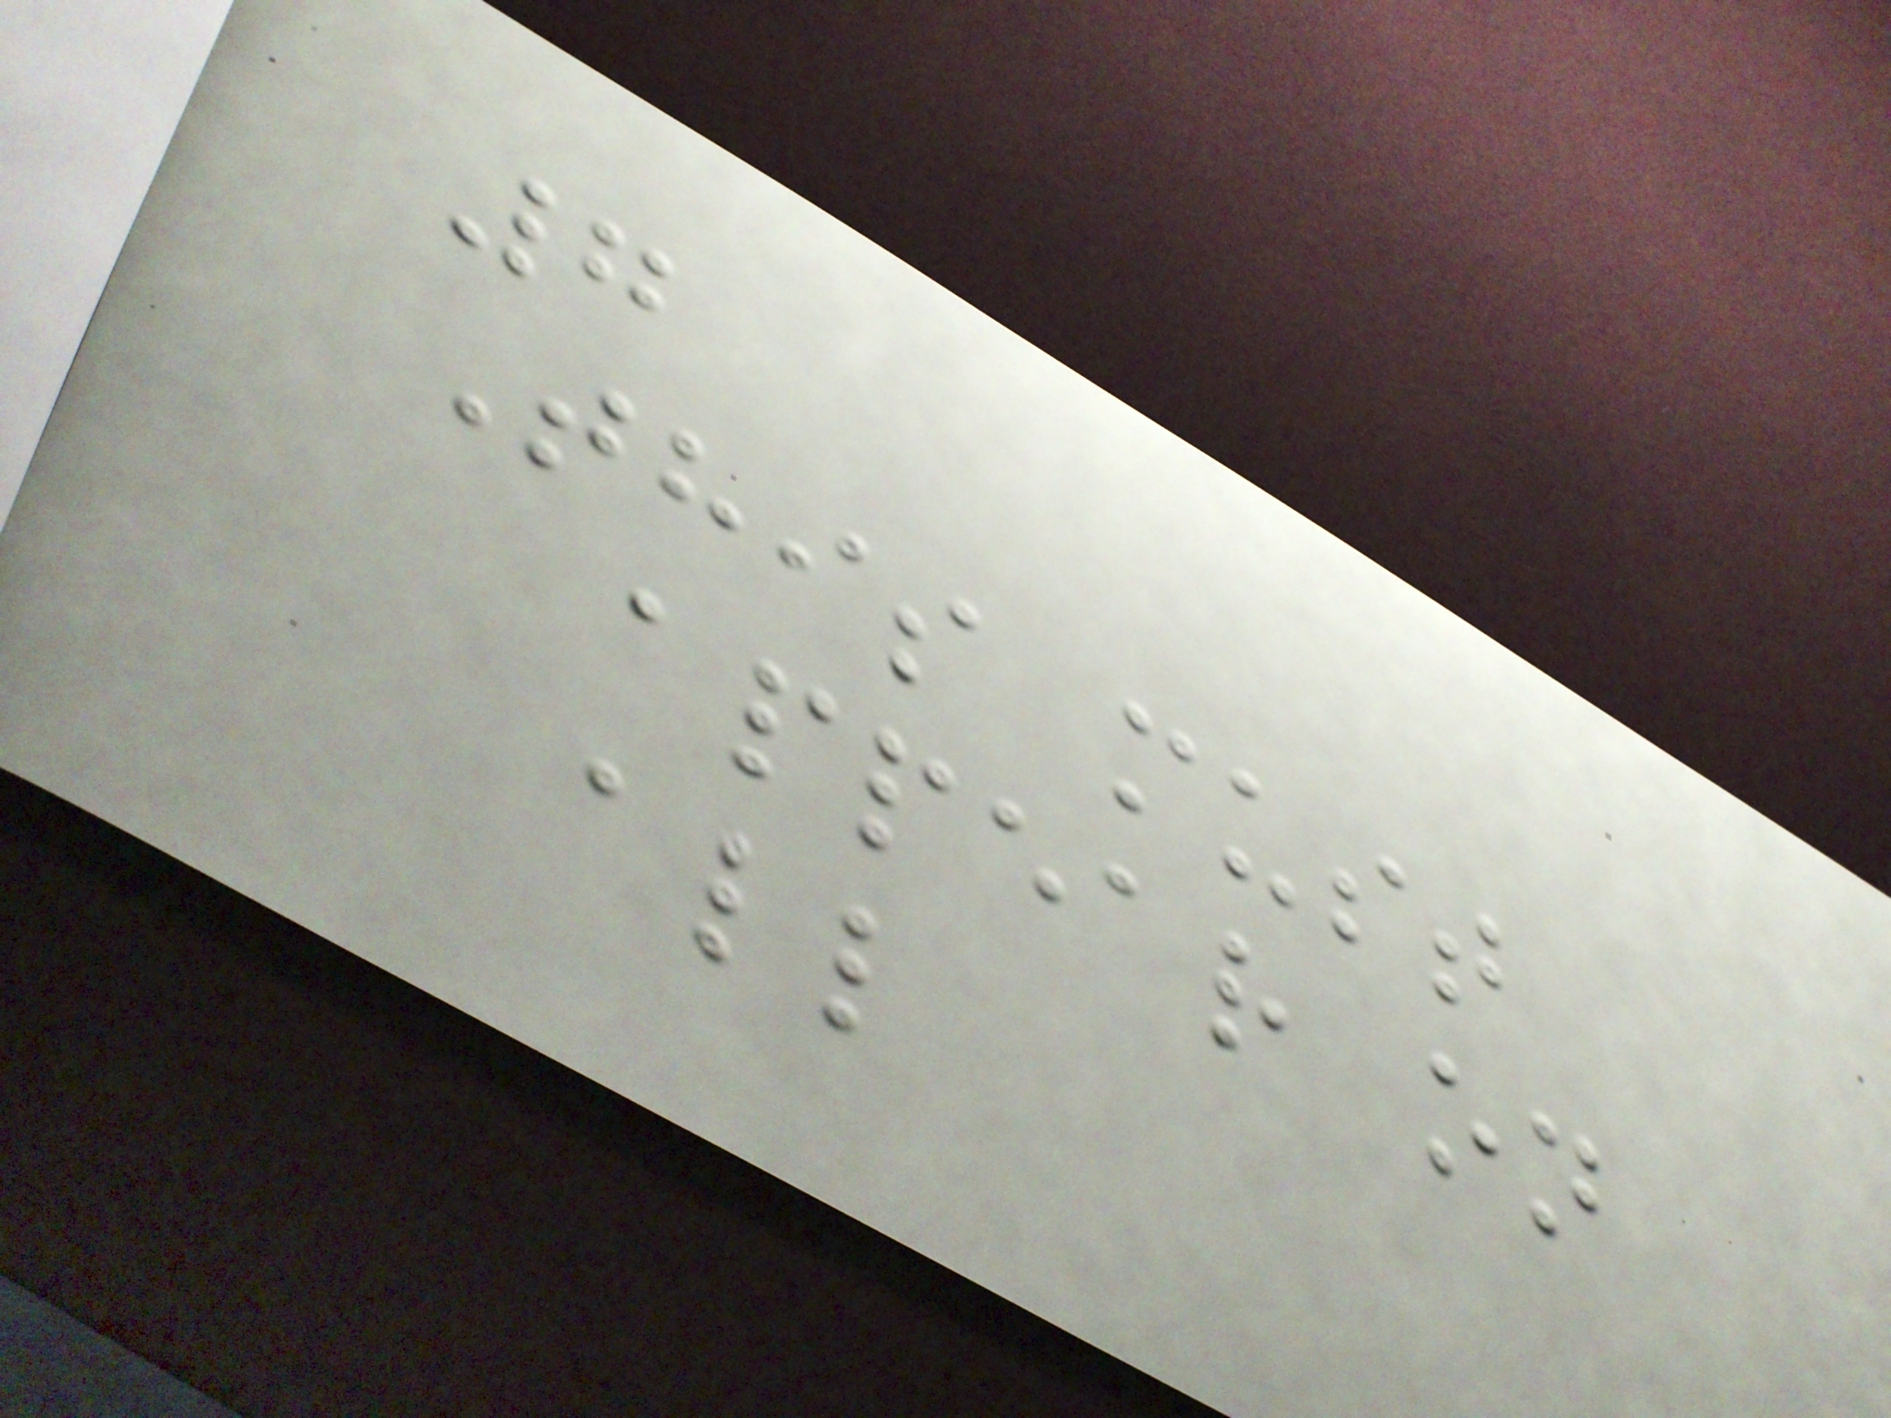7
This must
appear on
all
